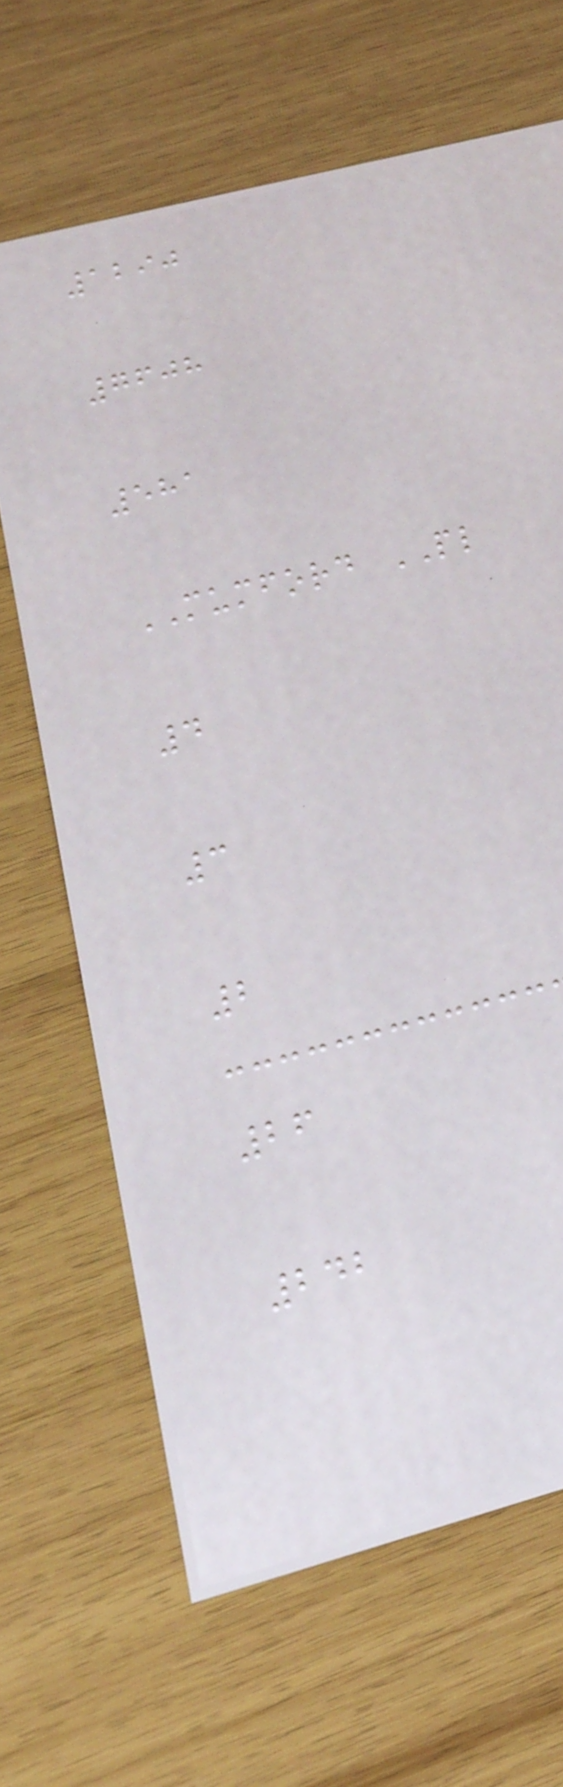1290
7608
581
MUMFORD PL
4
3
2
26
242
